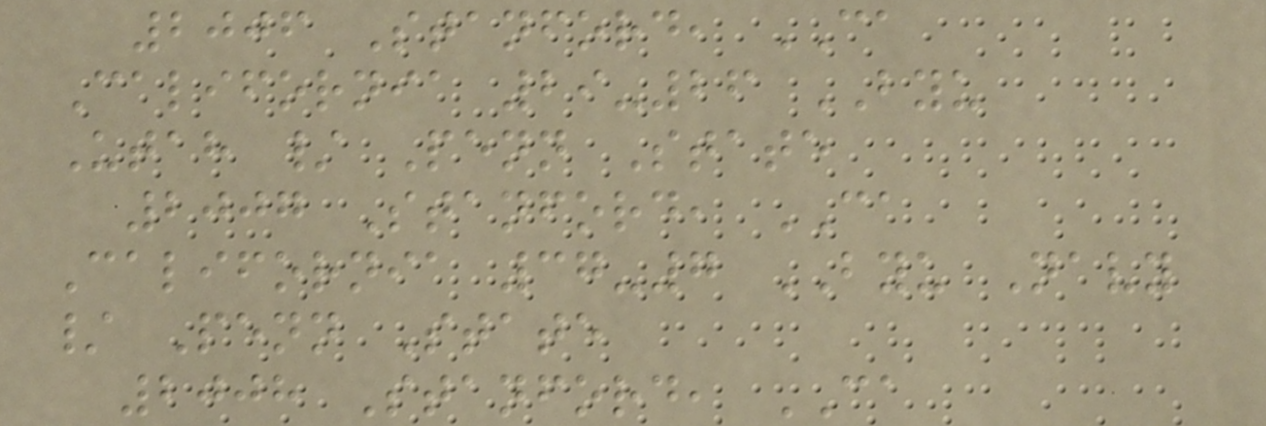2006 Stanford, CA
California 29-26 BYU
Utah / Penn State
2007 Stanford, CA
California 37-7 BYU Navy
/ Penn State
2008 Stanford, CA
